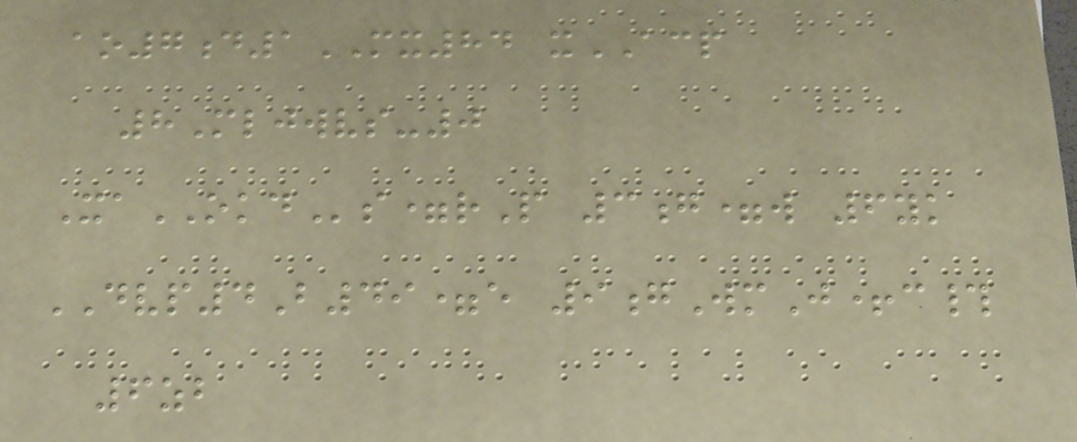ao7d1MX84 xACP
8Mljwvs-0
XaOKDs=rP 3g=w 6yk
DVP4B49=e 9gWmJ+c#
6zb
